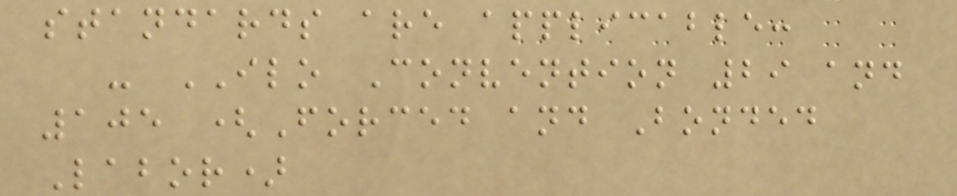standards are applicable:
- ILO Convention 29 and
105 (Forced and Bonded
Labor)
